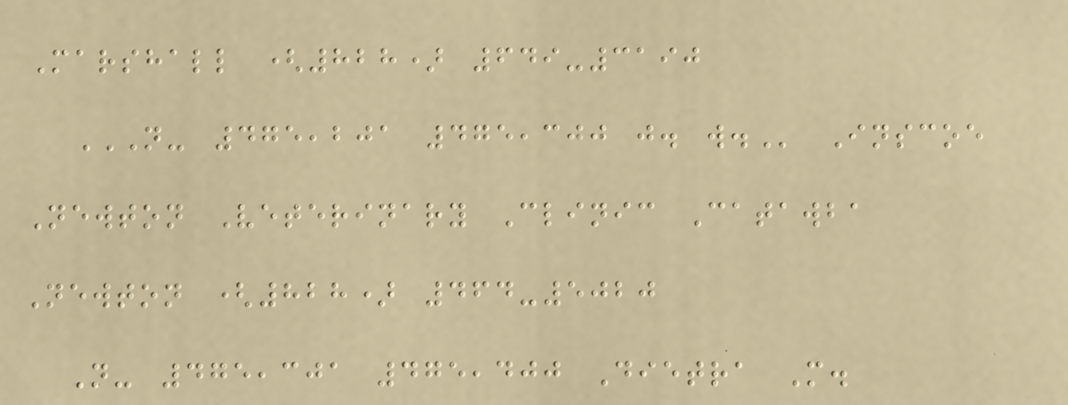Marshall (828) 649-3190
N- 475,201 475,300 J. W. Inscoe
Newton Veterinary Clinic Catawba
Newton (828) 464-5020
N- 475,301 475,400 Dietra M.
